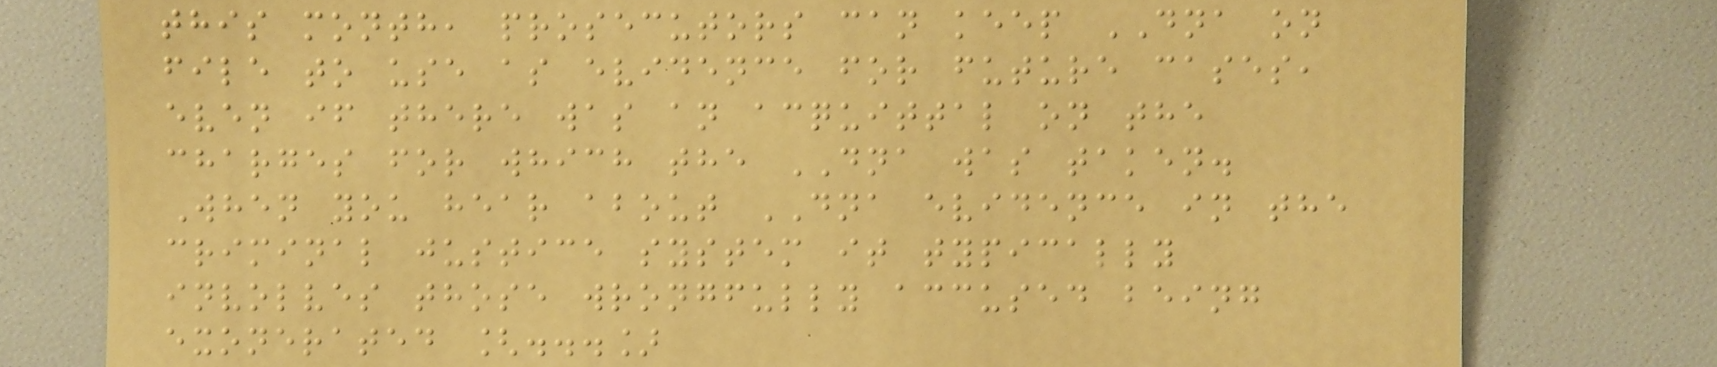this month, prosecutors can keep DNA on
file to use as evidence for future cases,
even if there was an acquittal on the
charges for which the DNA was taken.
When you hear about DNA evidence in the
criminal justice system it typically
involves those wrongfully accused being
exonerated [...]
